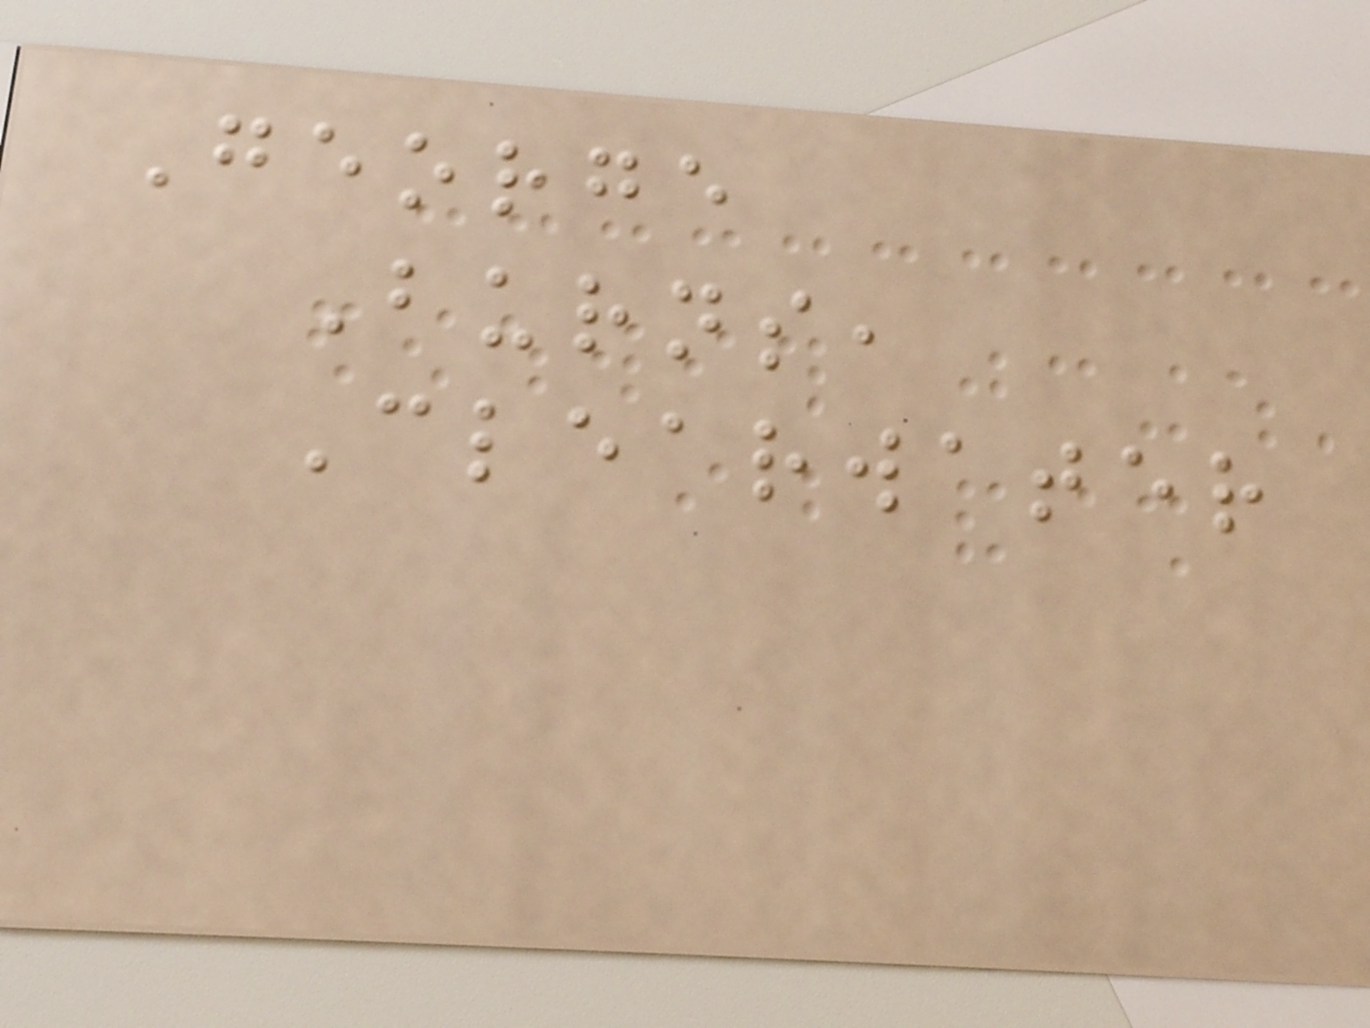George
Burns,
Clearwater
